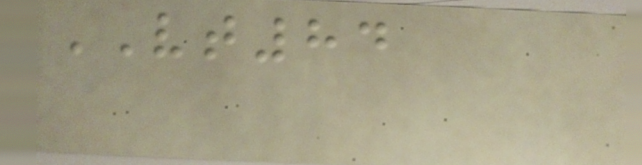VT84
